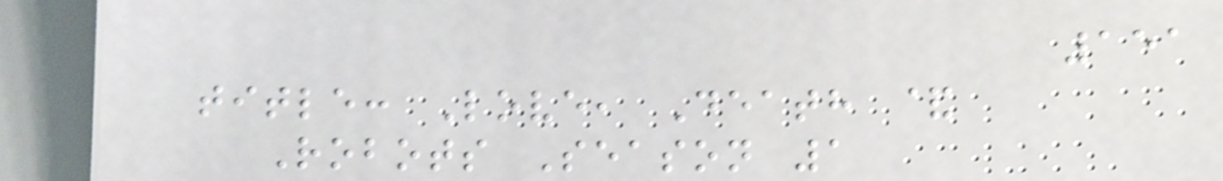151
title: Love, Death &
Robots Season 1
